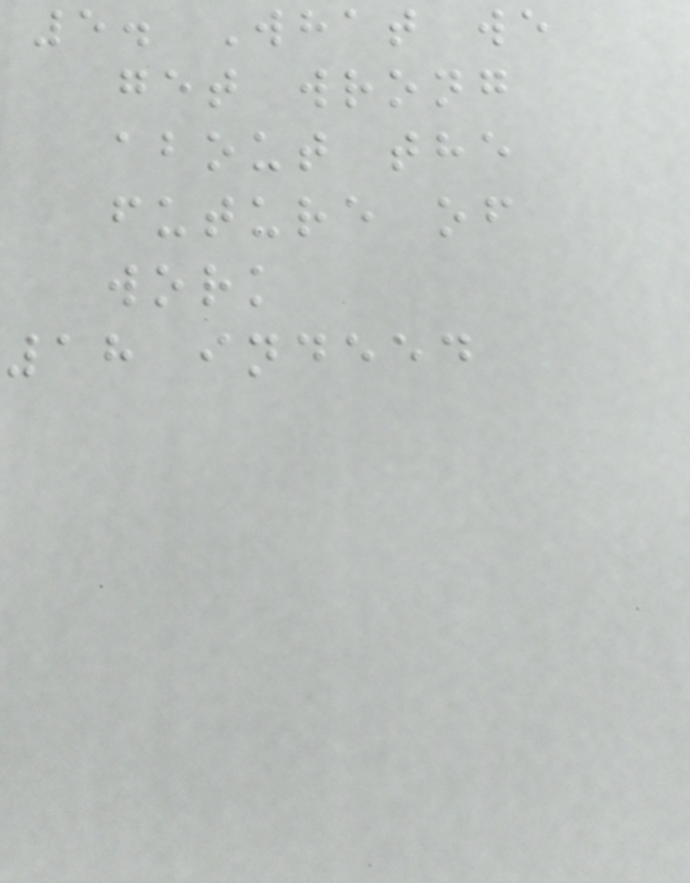5. What we
get wrong
about the
future of
work
18 indeed
